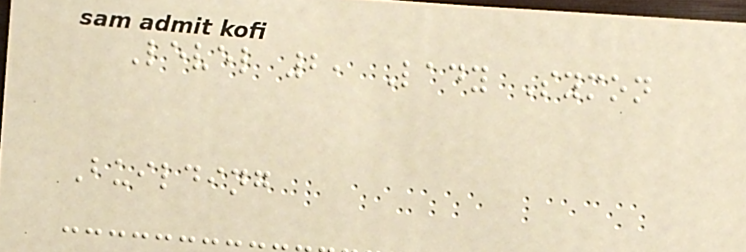Level 2, Lady Symon
Building
